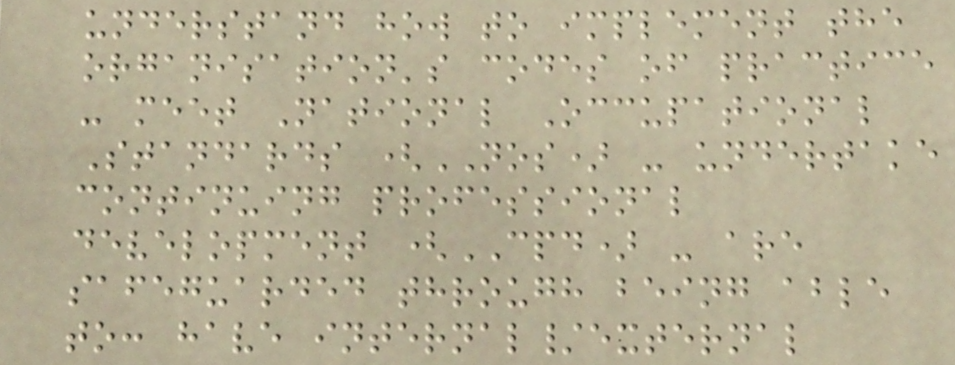understand how to implement the
organisation's codes of practice
- meet National Occupational
Standards (NOS) - undertake
continuing professional
development (CPD) - are
safeguarded through being able
to: have internal/external
